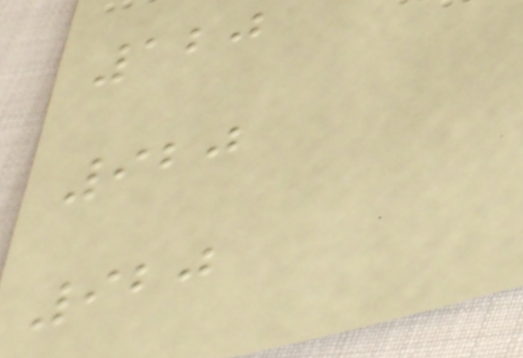120
920
920
